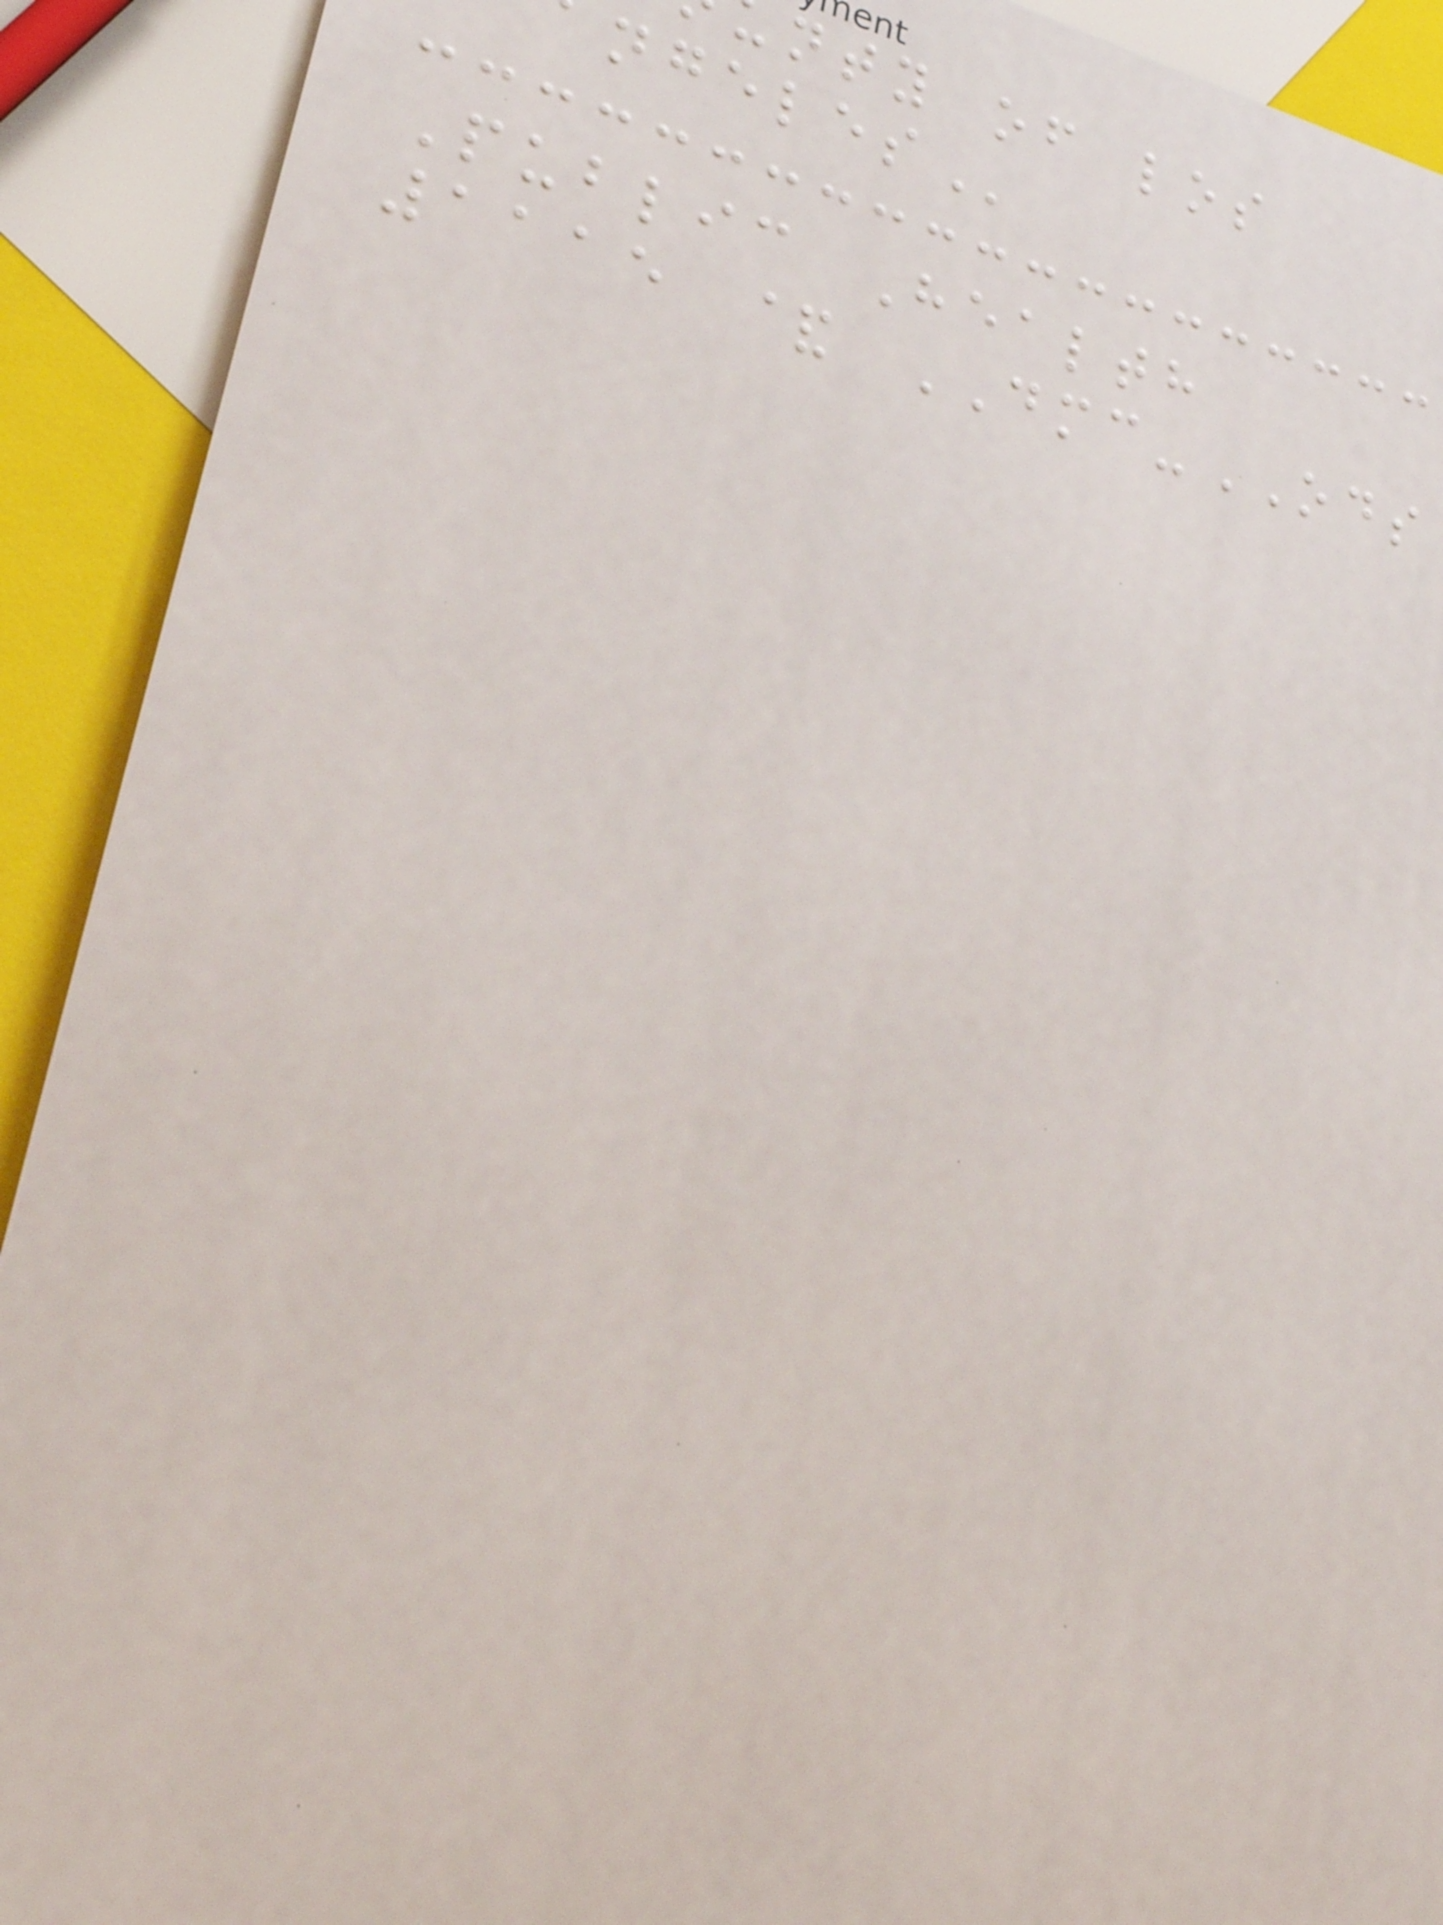nty of los
Public Health
1115 & DMC-ODS
